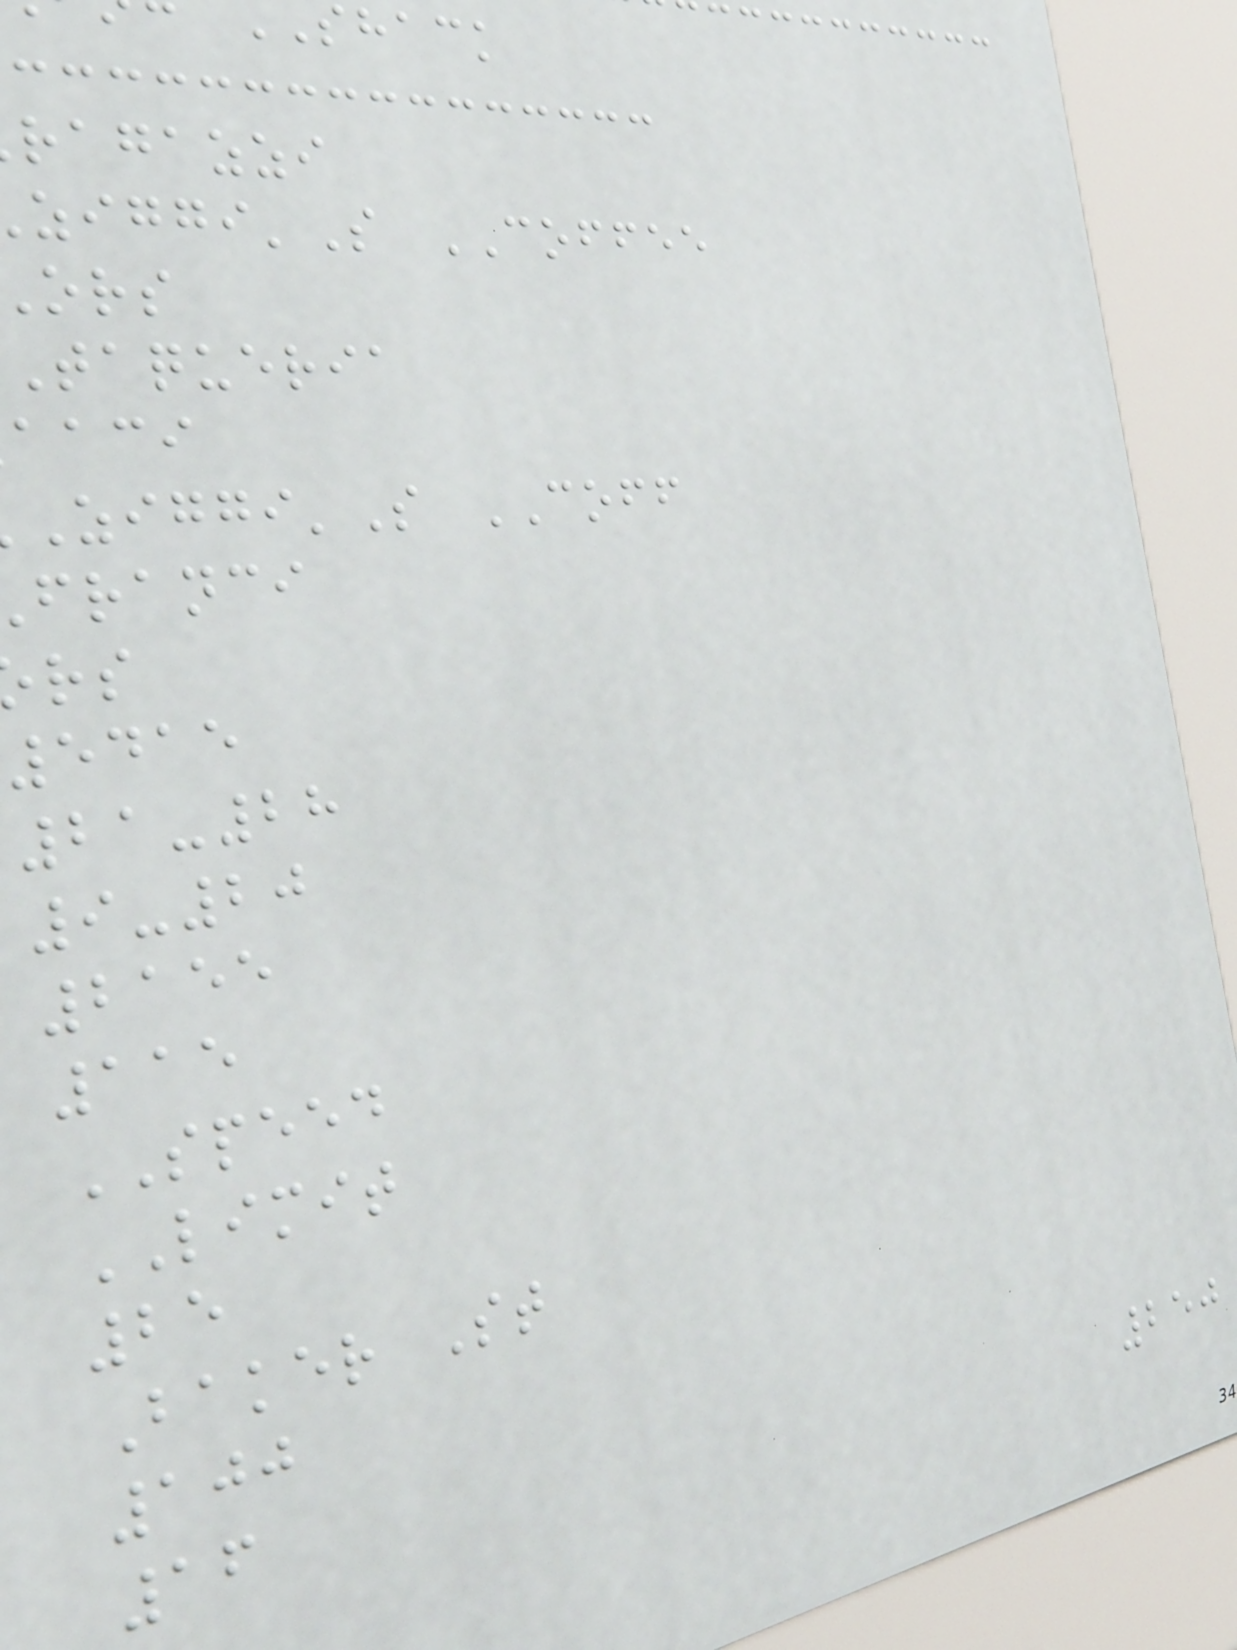shack
ragazzi
'S COFFEE
taqueria
aaci
'S COFF
franci
5415
21-28
9-20
2155
115
SPEED
LIMIT
25
Baker St
100
16
250
